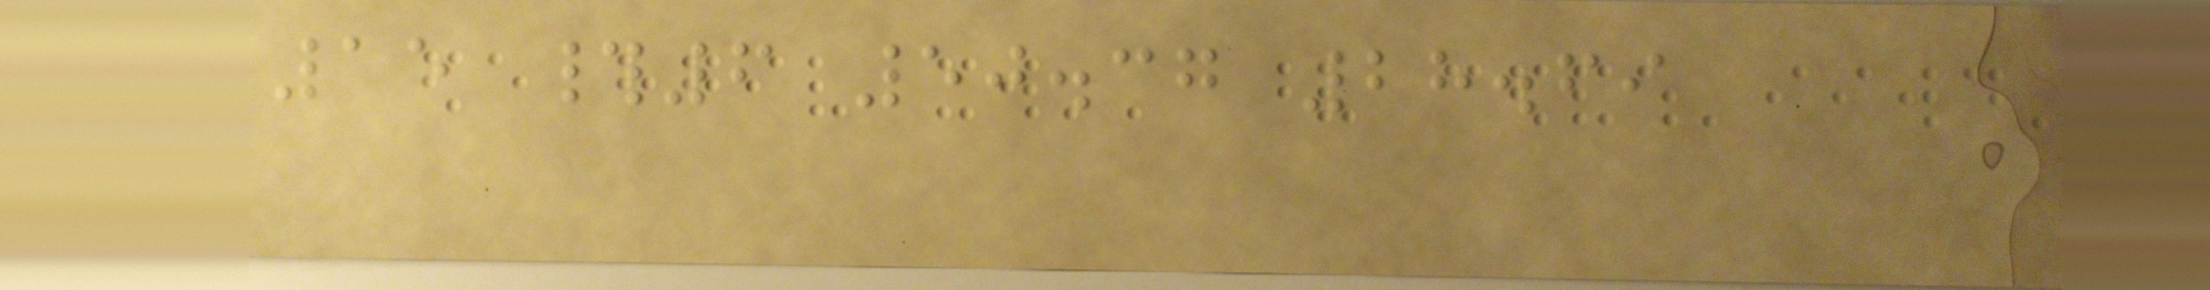15 #6 50.37 28.69
